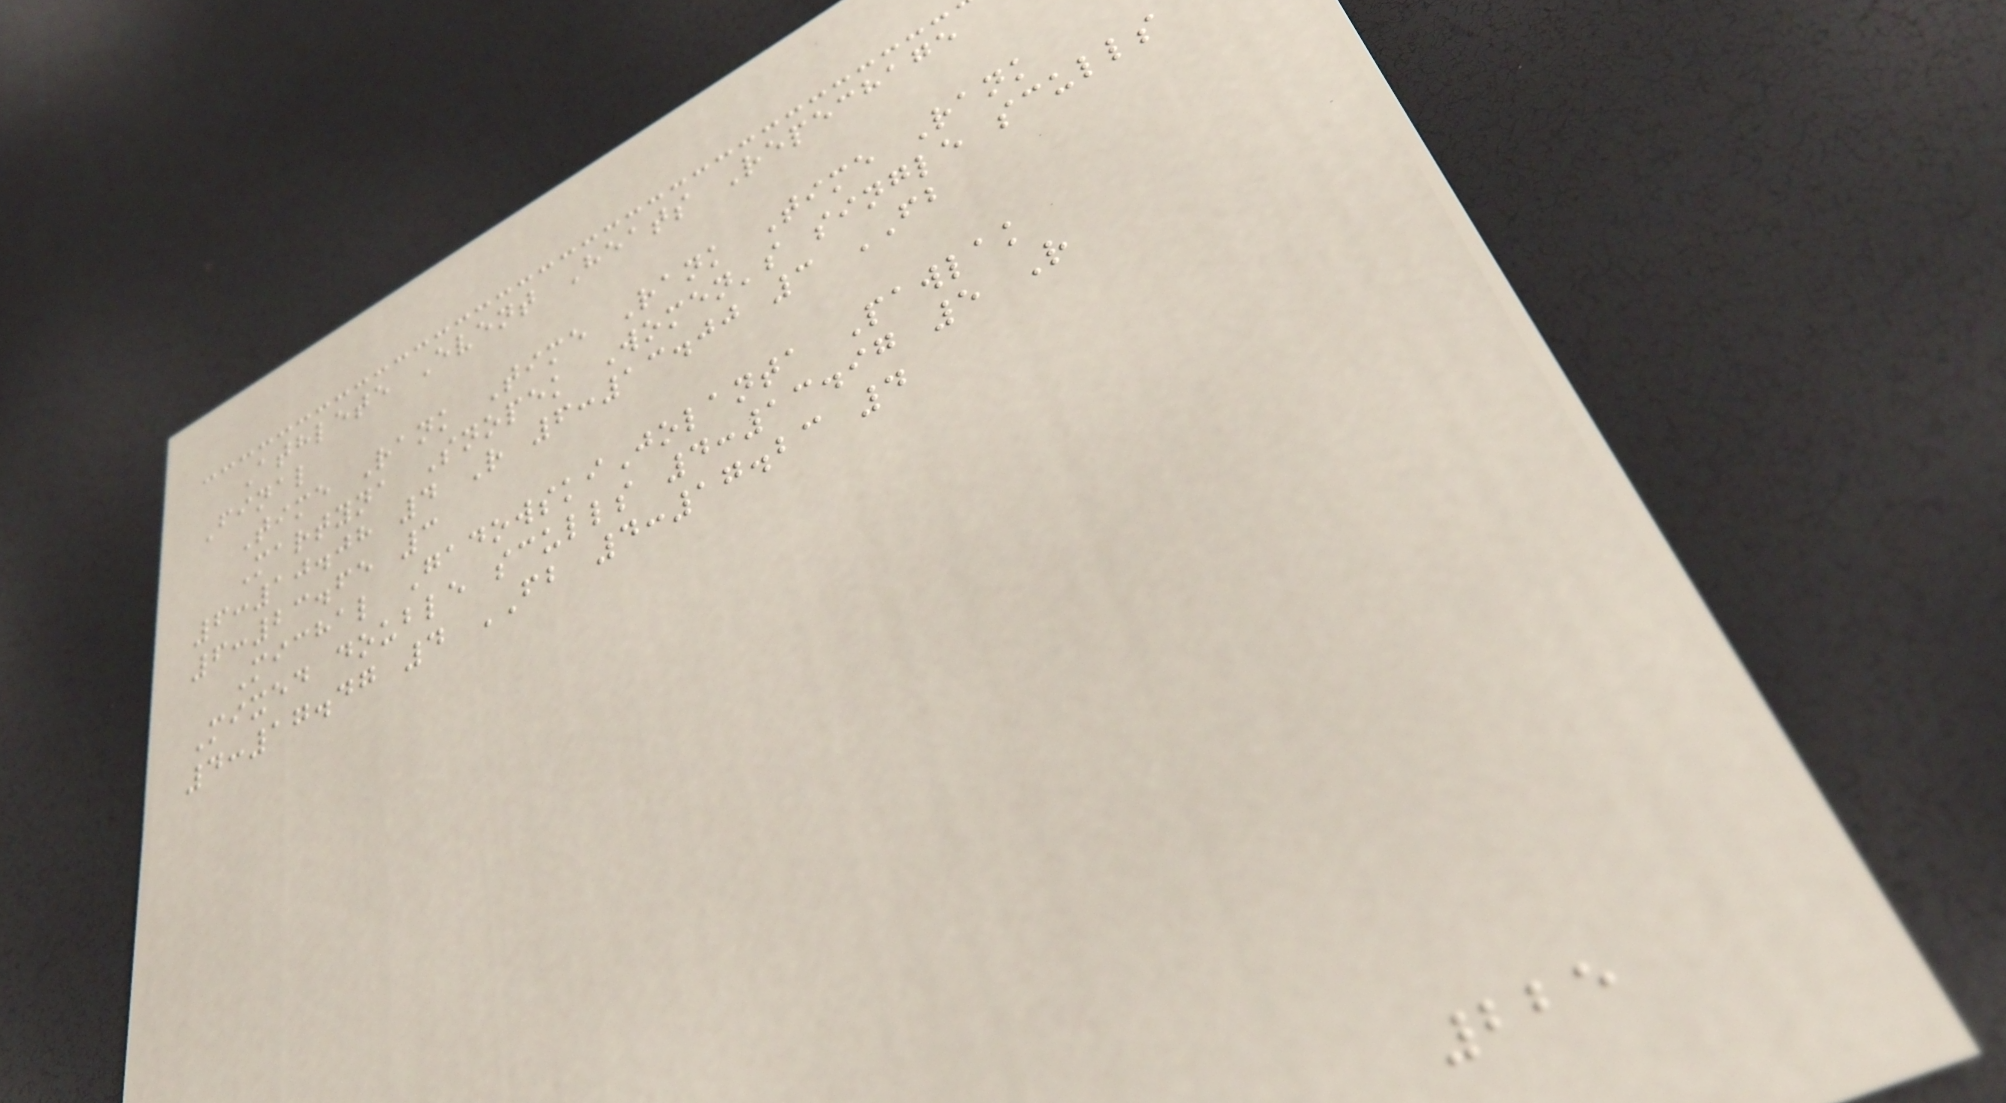Athlete Event Heats Repechage
Final
Time Rank Time Rank Time Rank
Martyna Snopek Women's single sculls
6:10.08 4 R 6:13.00 3 FB
6:23.65 3
Michal GadowskiJolanta Pawlak
Mixed double sculls 4:13.97 5 R
4:17.47 4 FB 4:17.23 4
225
